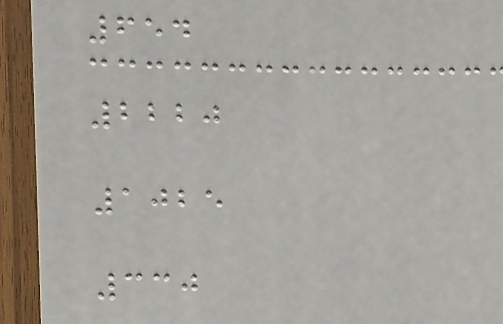654
2220
1025
330
